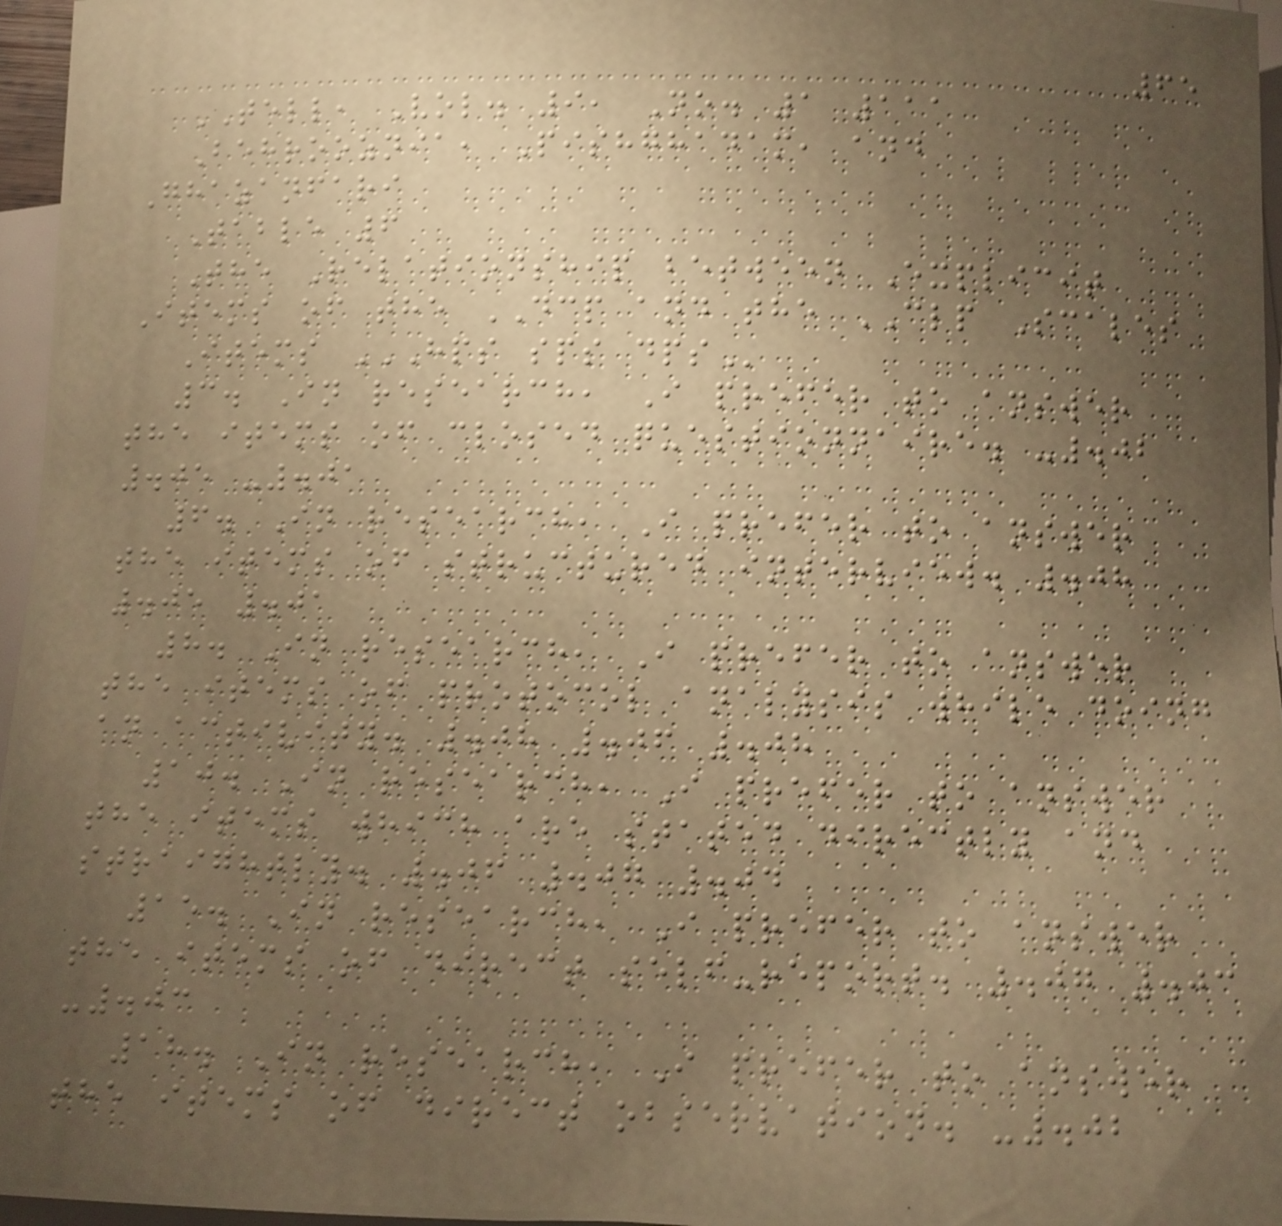65
TELL, Vol. 9, No. 1 111
Behrooznia, Pishghadam, and
Ghazanfari
Table 6
The Relationship between Explicit
Items of the DCP and the CLP Scales
Items HPS SPS DPS
3. In research, I prefer to answer
the items of closed questionnaire. -.02
.05 -.01
6. In research, I prefer to answer
the items of structured interview. .08
.05 .01
8. In research, I prefer to answer
the items of protocol analysis while doing
an activity. .08 .06 .08
10. In research, I prefer to answer
the items which are stated directly and
straightly. .06 .07 .04
15. In research, I prefer to answer
the items of direct self-report. .07 .03
-.03
18. In research, I prefer to answer
the items of direct observation. -.02
